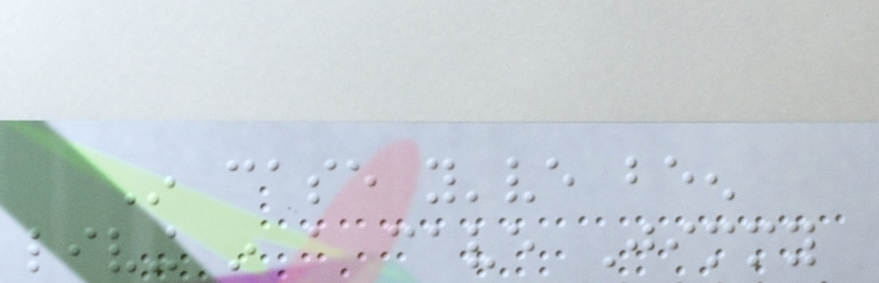In case you've been
living in a cave Jimmy
